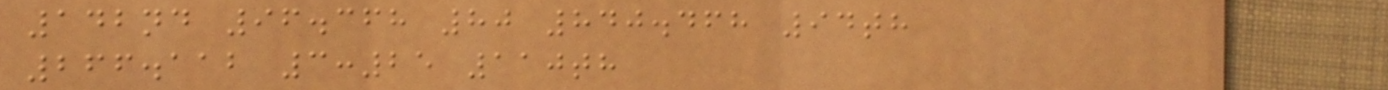142nd 96.368 80 840.468 94th
266.112 3:25 110th
